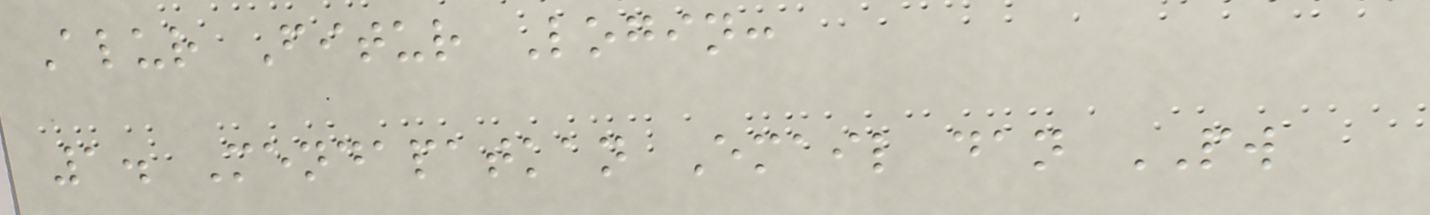Alur Fitur Login:
1. Mendapatkan Email dan PW
